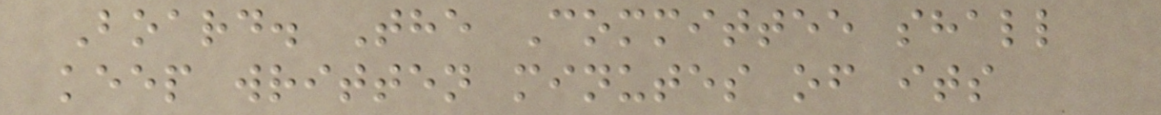Board. The Committee shall
keep written minutes of its
